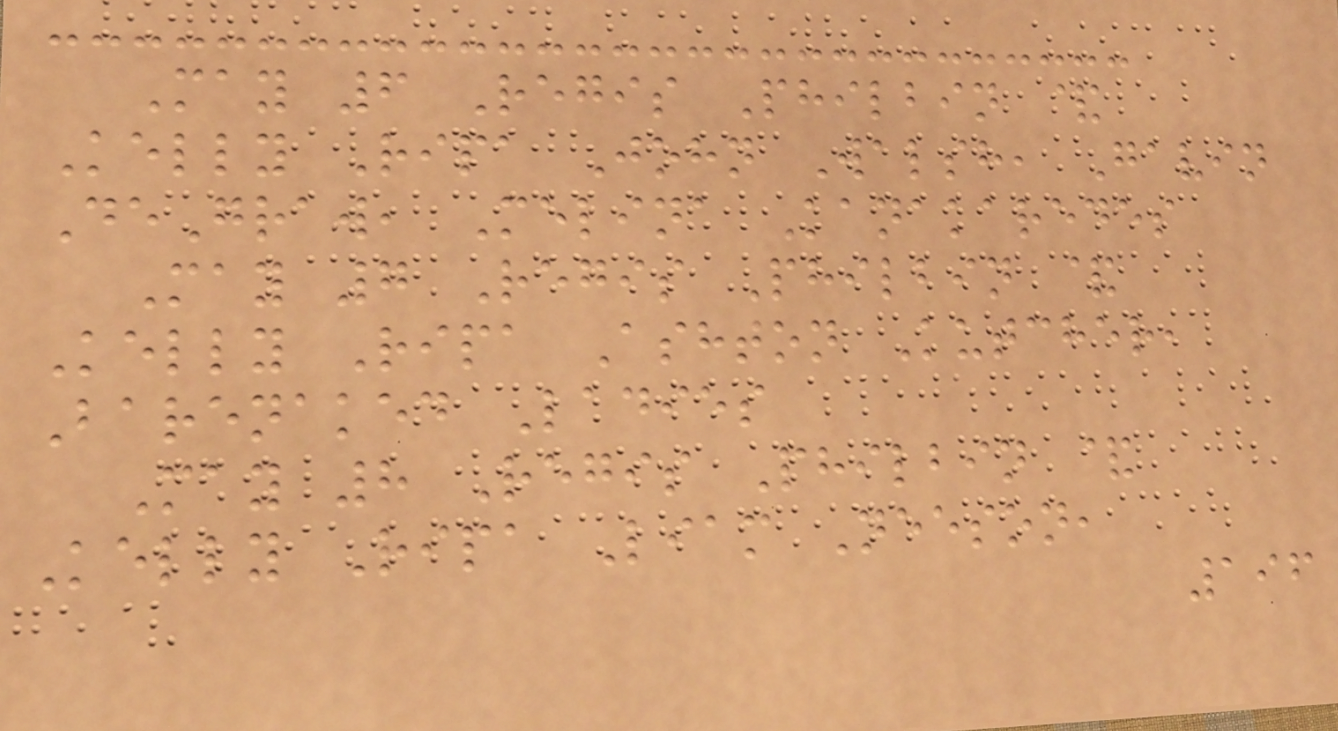May 6 Regis Philbin &
Kelly Ripa John Walsh, Gavin
DeGraw, Melina Kanakaredes
May 7 Regis Philbin &
Kelly Ripa Ashton Kutcher,
Barenaked Ladies
May 8 Regis Philbin &
Kelly Ripa Liam Neeson,
196
